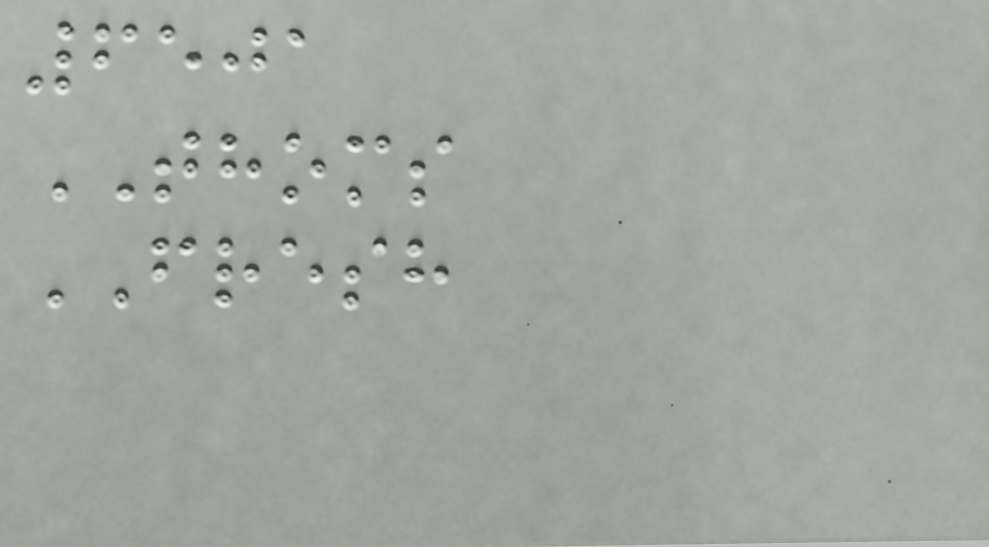6501
THOMS
FRESH
